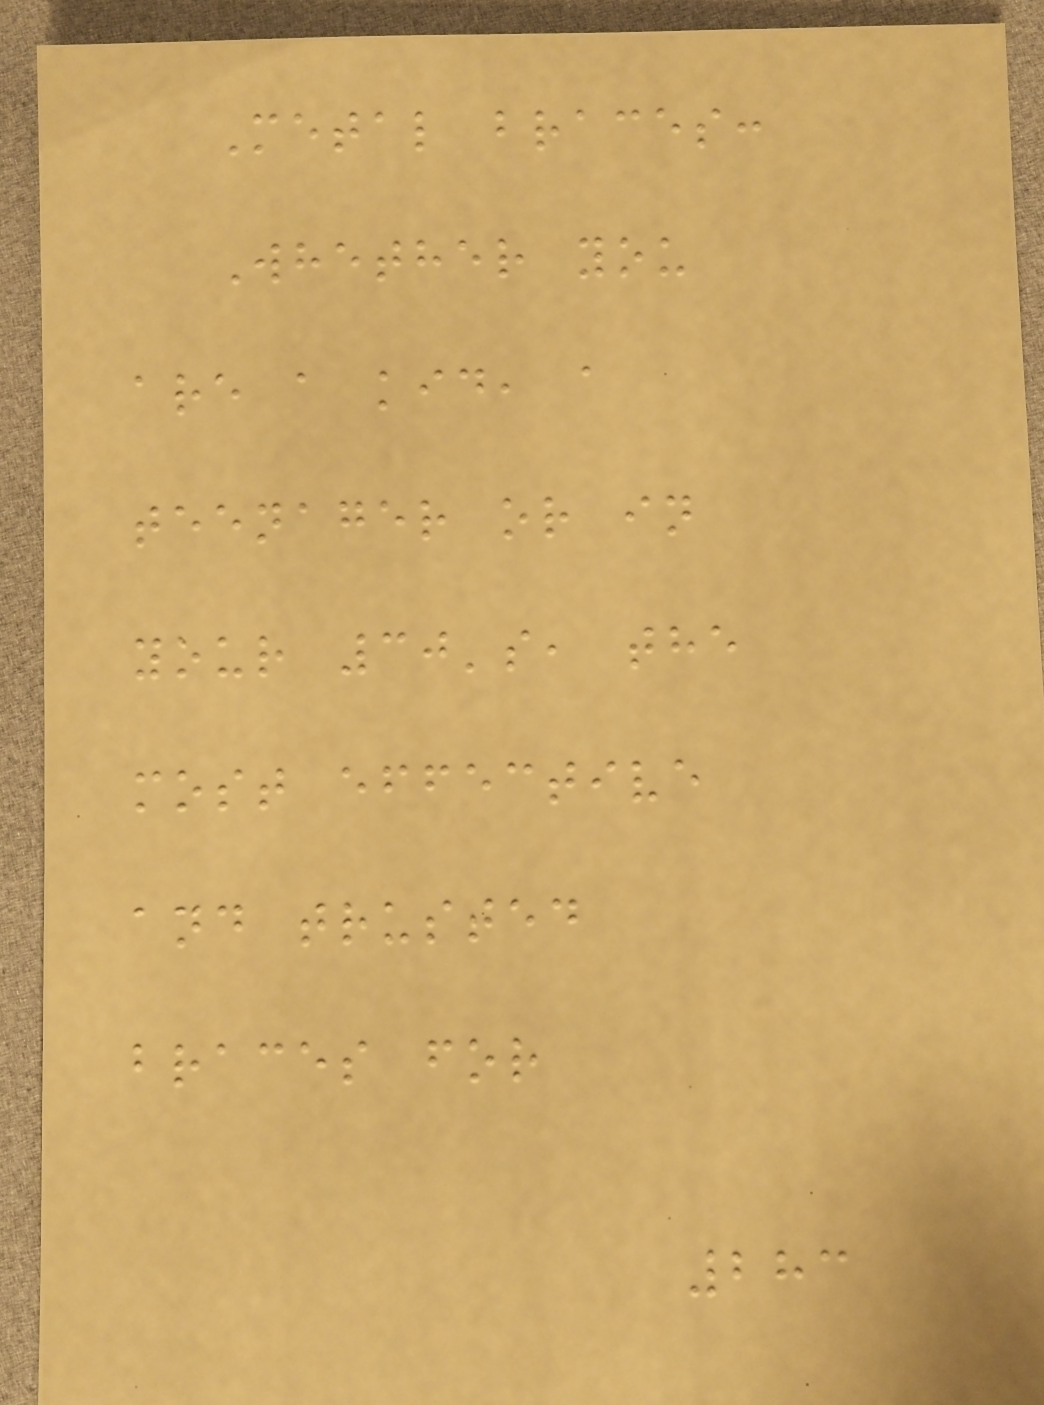Metal braces:
Whether you
are a kid, a
teenager or in
your 30's, the
most effective
and trusted
braces for
283
